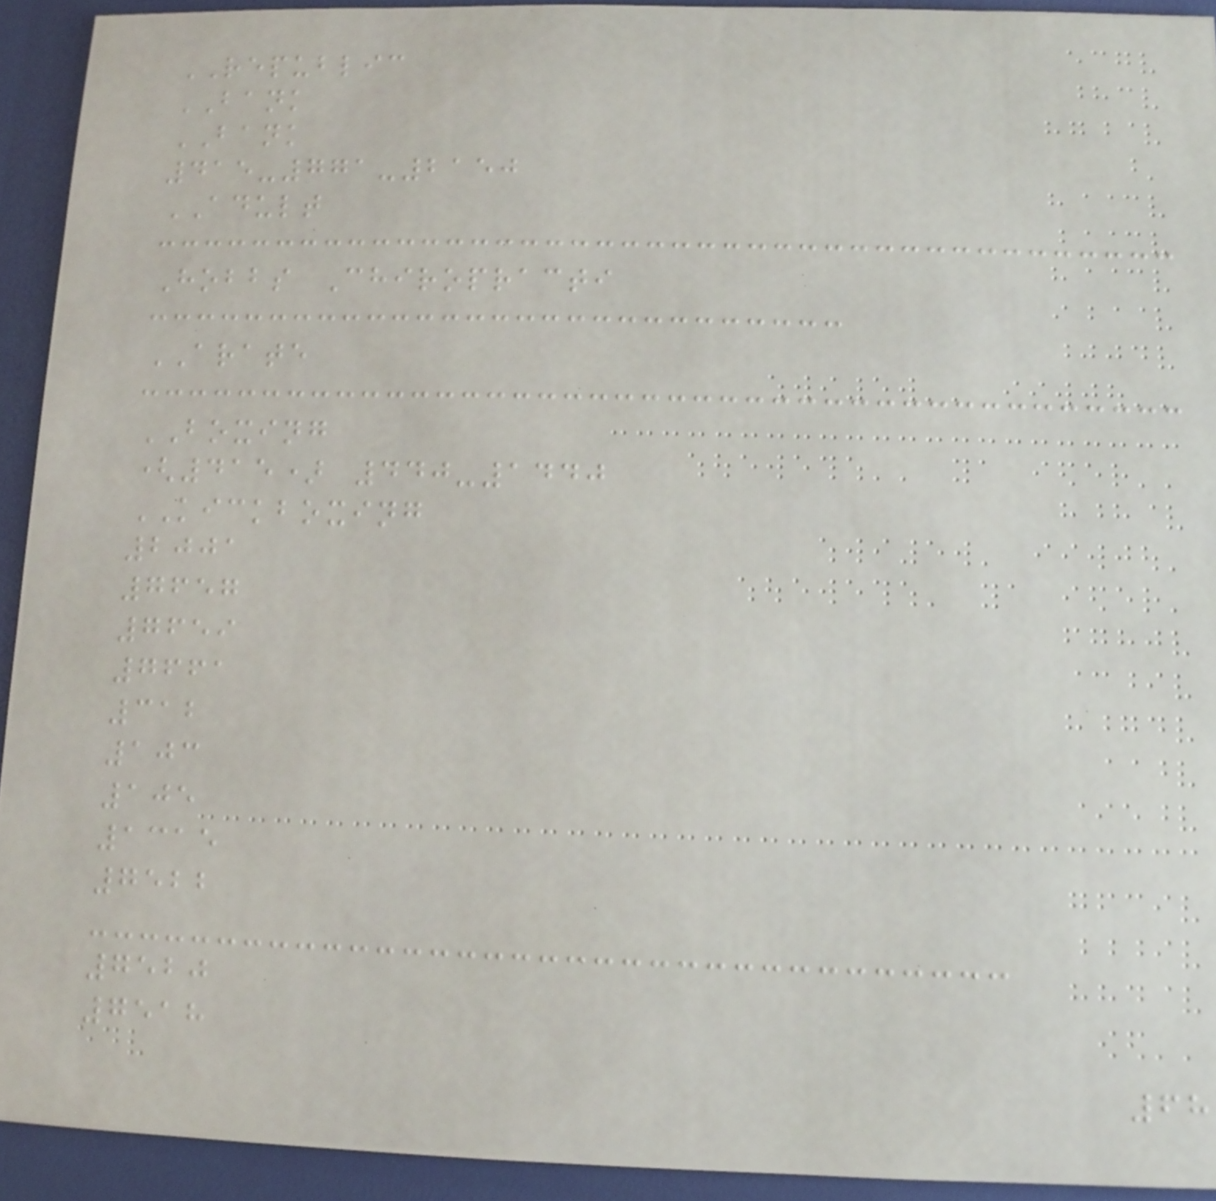REPUBLIC
BANK
BANK
415-771-2150
ADULT
Hobbs Chiropracti
ARATE
BOXING
(415) 440-1440
KICKBOXING
2001
7657
7659
7661
312
103
105
1315
7522
7520
7518
68
